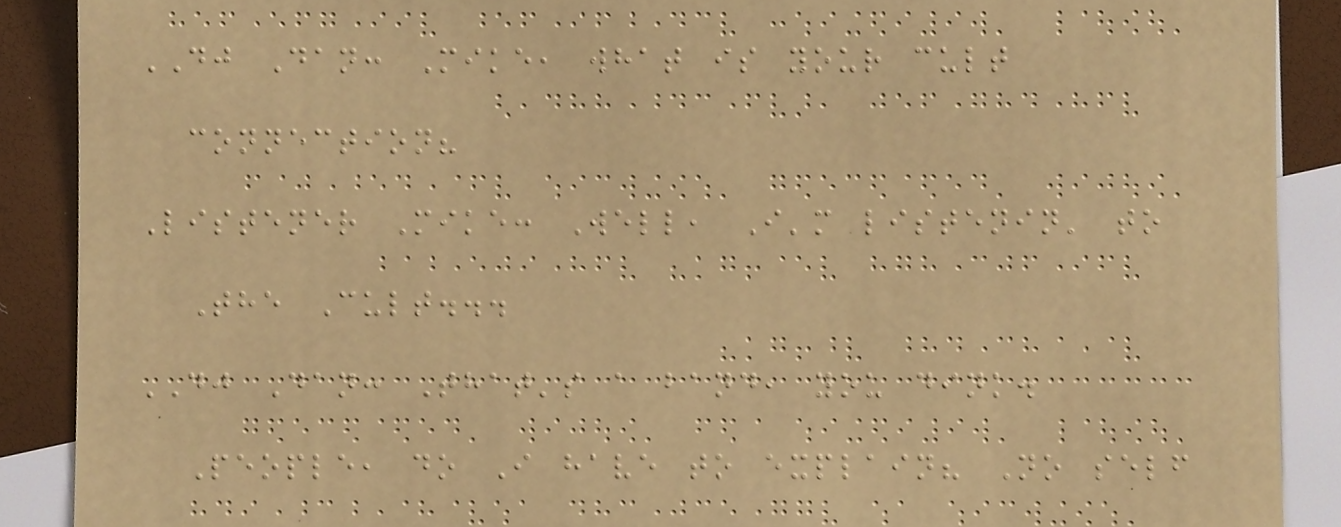DJ Dan: Mike, what is your cult
connection?
Listener Mike: Well, I'm listenin' to
The Cult...
DJ Dan: That's a band, you dink.
People, do I have to explain? No self
